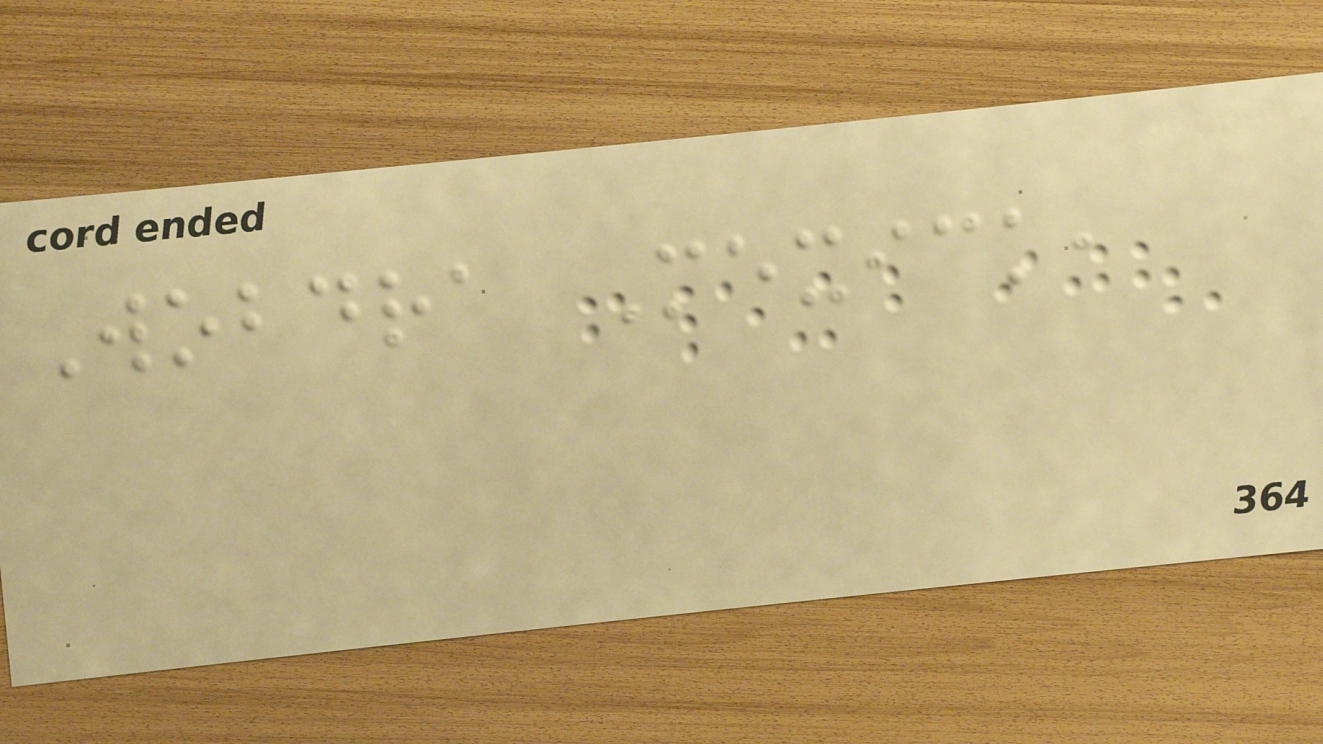Wobdra Mexick,
